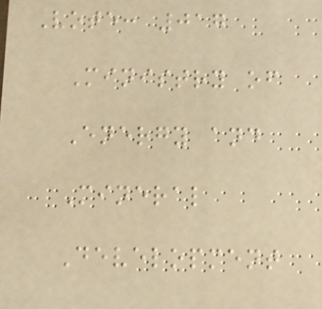Vote: 017
Ministry of
Energy and
Mineral
Development
